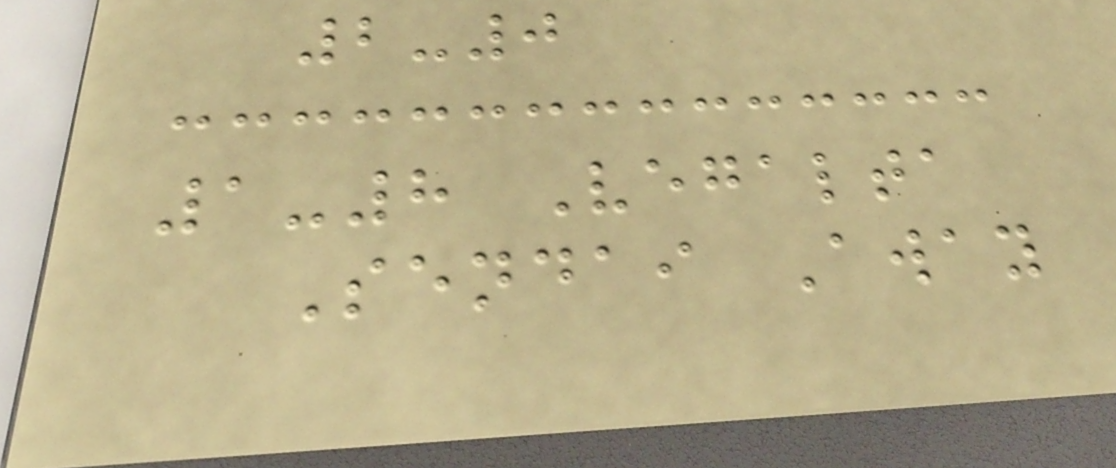2-0
1-8 Vegalta
Sendai Away
